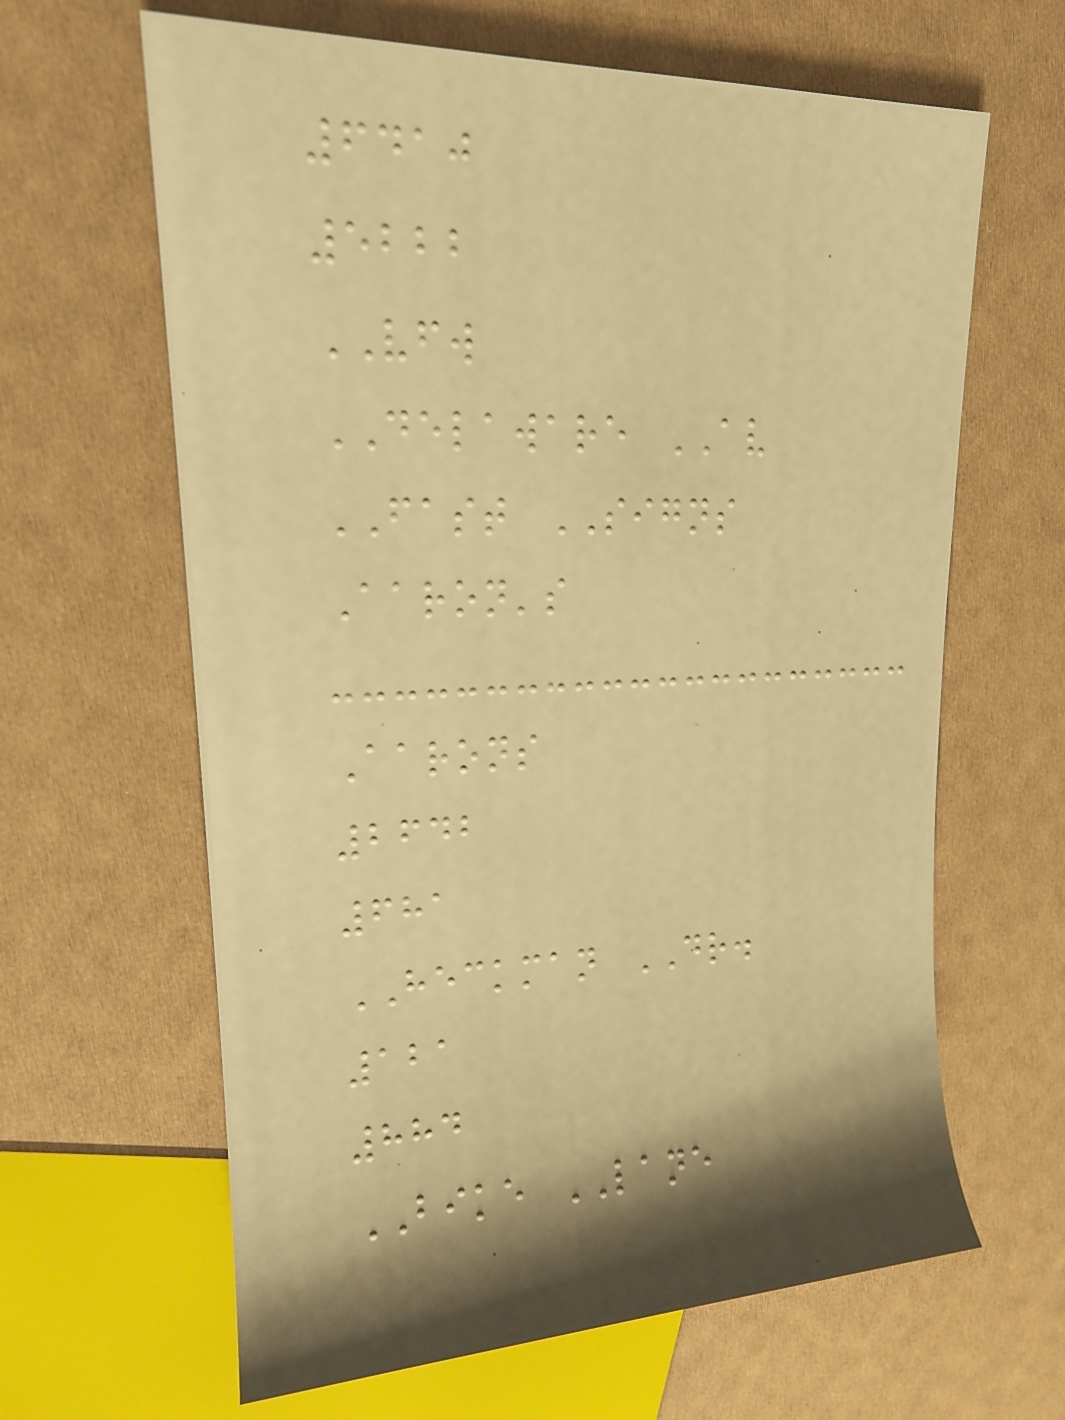6410
5222
VFW
DELAWARE AV
FAST SIGNS
Aaron's
Aarons
2642
681
HECKMAN DR.
121
884
BIKE LANE
